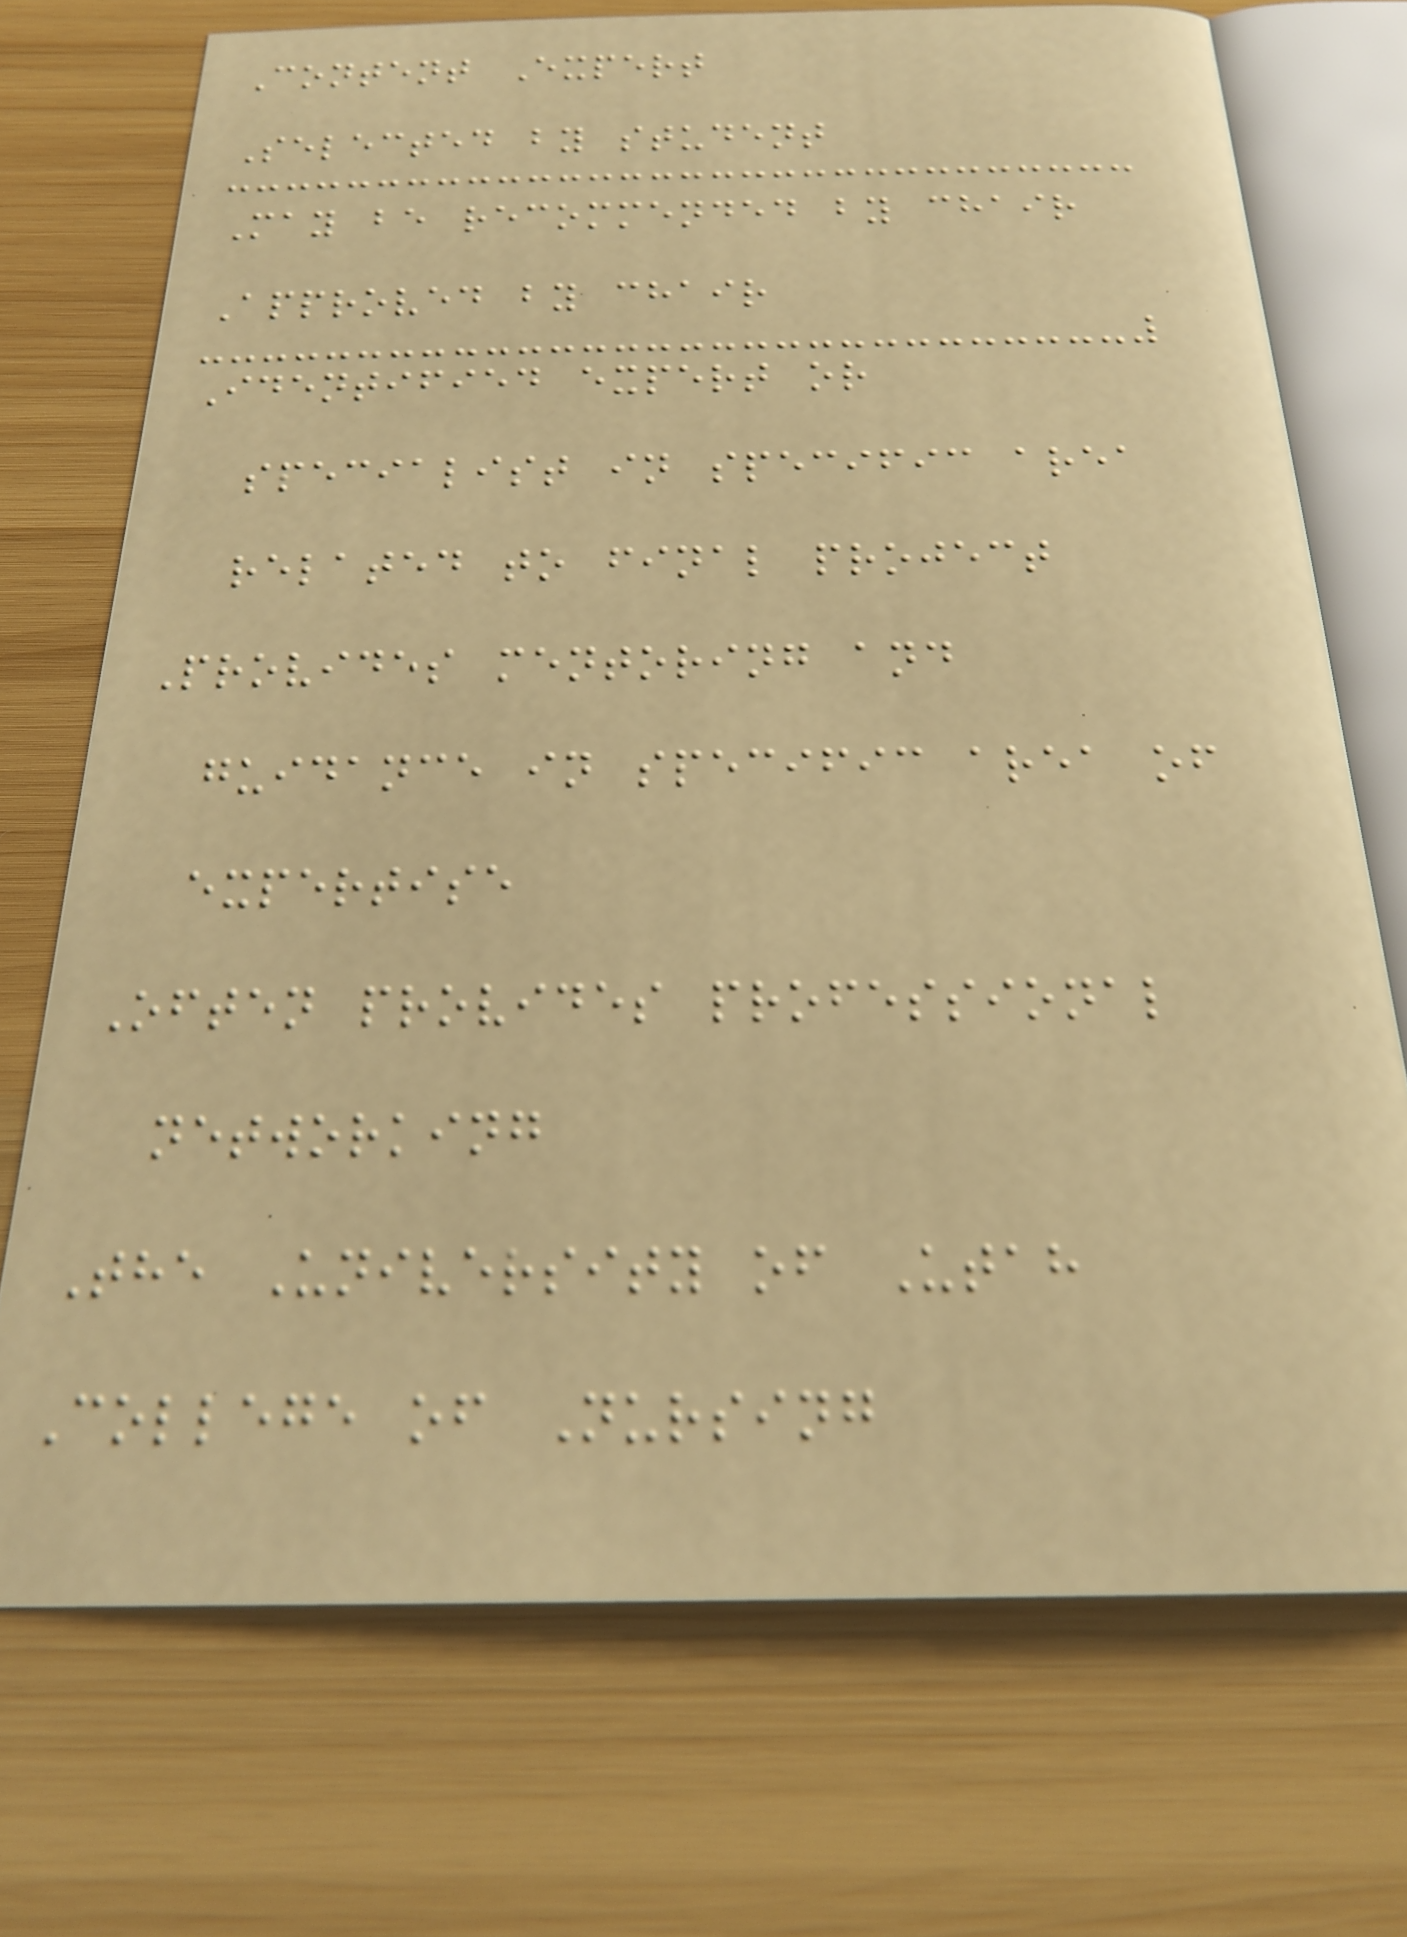Content Expert
Selected by student
May be recommended by chair
Approved by chair
Identified expert or
specialist in specific area
related to final project
Provides mentoring and
guidance in specific area of
expertise
Often provides professional
networking
The University of Utah
College of Nursing
